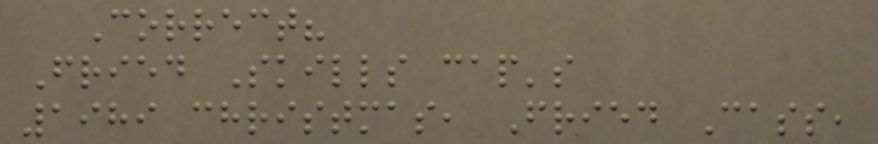Correct?
Fried Skills cap's
1989 christmas, Fried Cass,
